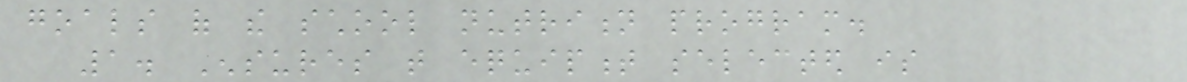goals of the school nutrition program.
1. Ensures that equipment selected is
